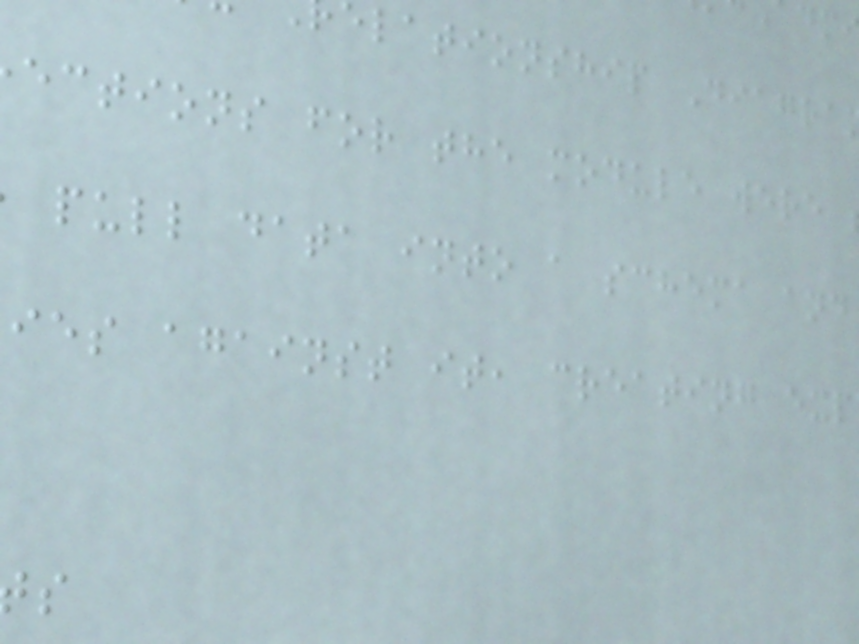elationship Diagra
ections for the module were
pull data into a schema and
ies against it, creating exp
